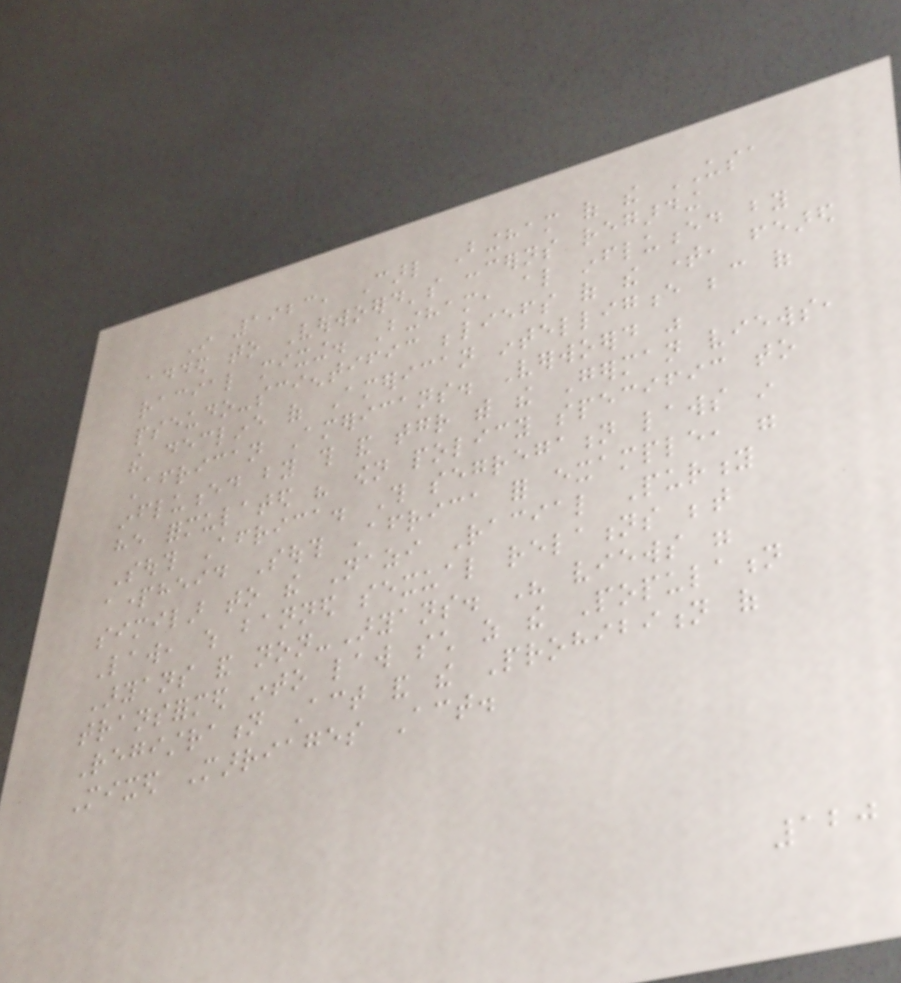In 1923, Carl Bingham of the USA
added to Verwoerd's concerns regarding
racial mixing. Bingham, also influenced by
pseudo-scientific beliefs of the time, feared
the decline of American intelligence because of
African Americans. Verwoerd was
influenced by this and together with the German views,
he formulated his own policy specific to
South Africa. This segregation laws in
apartheid South Africa for example, were
similar to the Nazi Racial Purity
Law, which banned sexual relations between
Aryans and non-Aryans. His views were
transformed into law such as the Population
Registration Act and the Prohibition of
Mixed Marriages Act.
120
